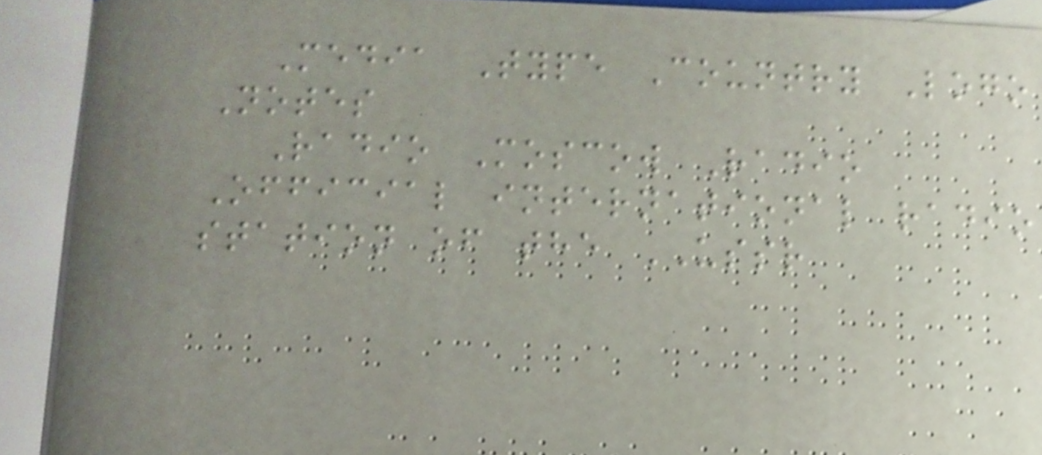Media Type Country Logo
Notes
Radio Moscow Radio
Official international radio
station of the USSR
